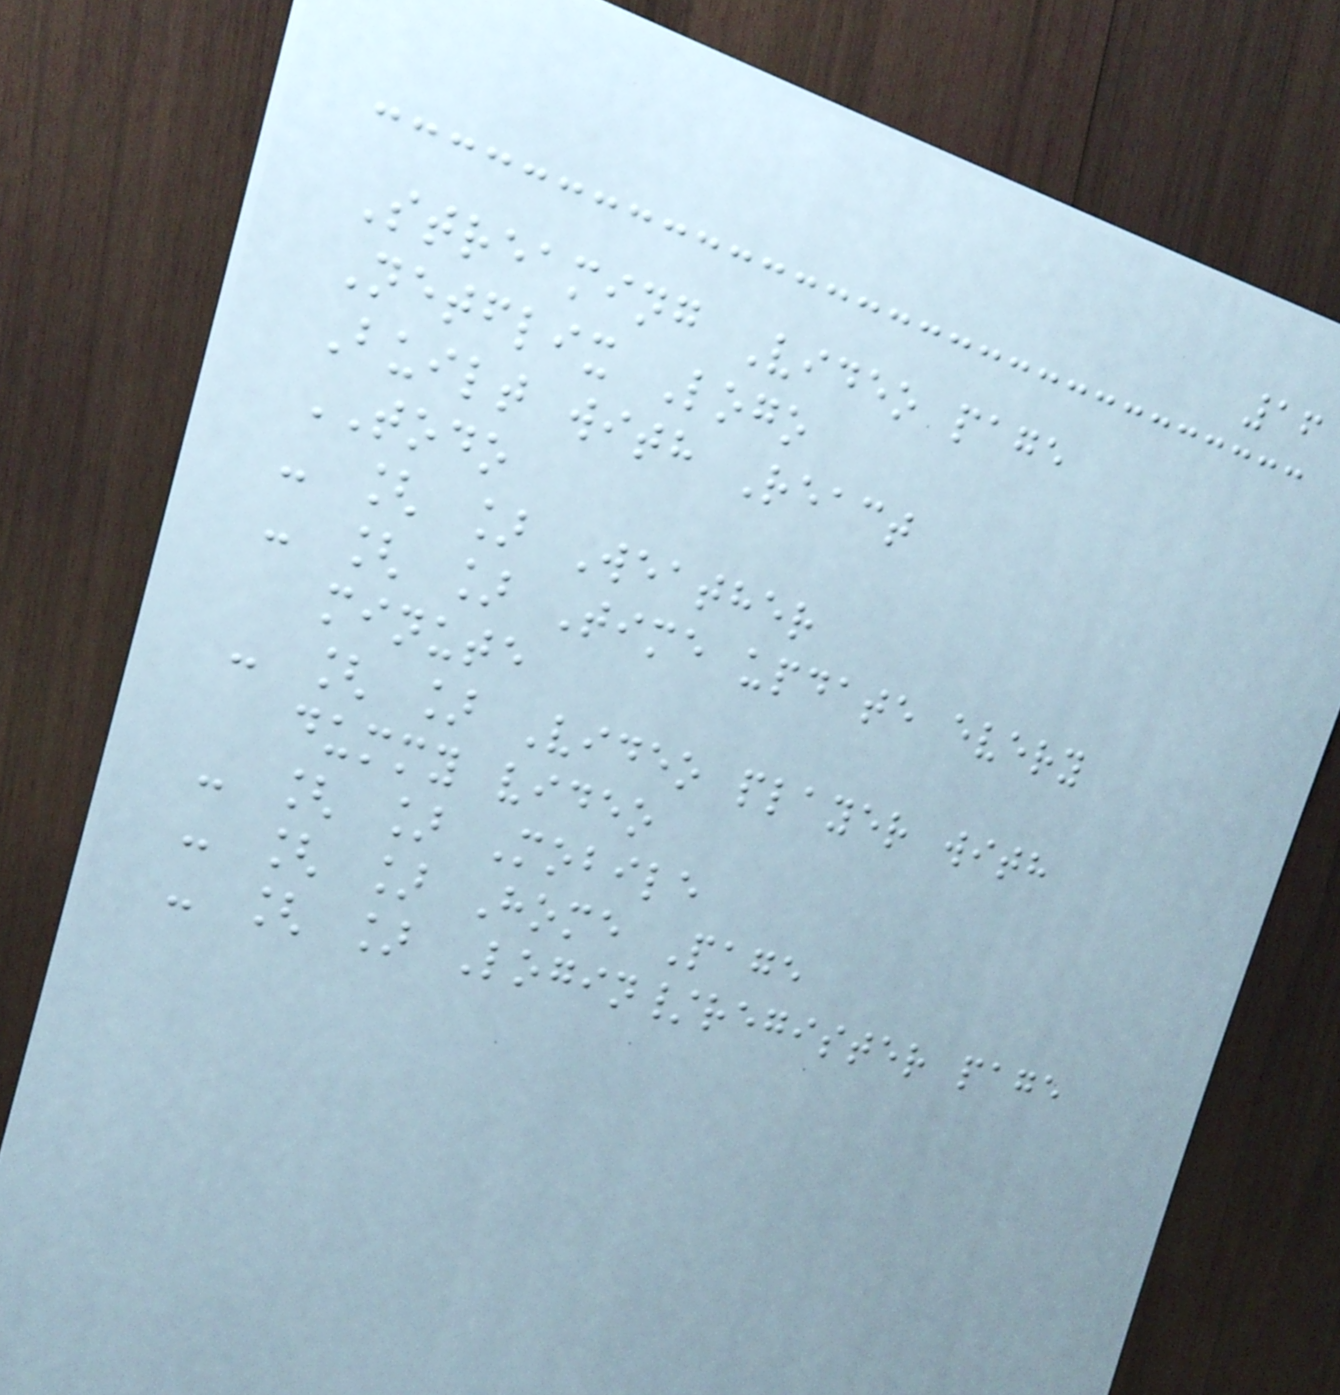16
Streaming Video page
Netflix Logo
Built with React
TODO
- [ ] Weather
- [ ] Time update every
minute
- [ ] Video player with
dummy video
- [ ] Mobile
- [ ] Home Page
- [ ] Login/register page
